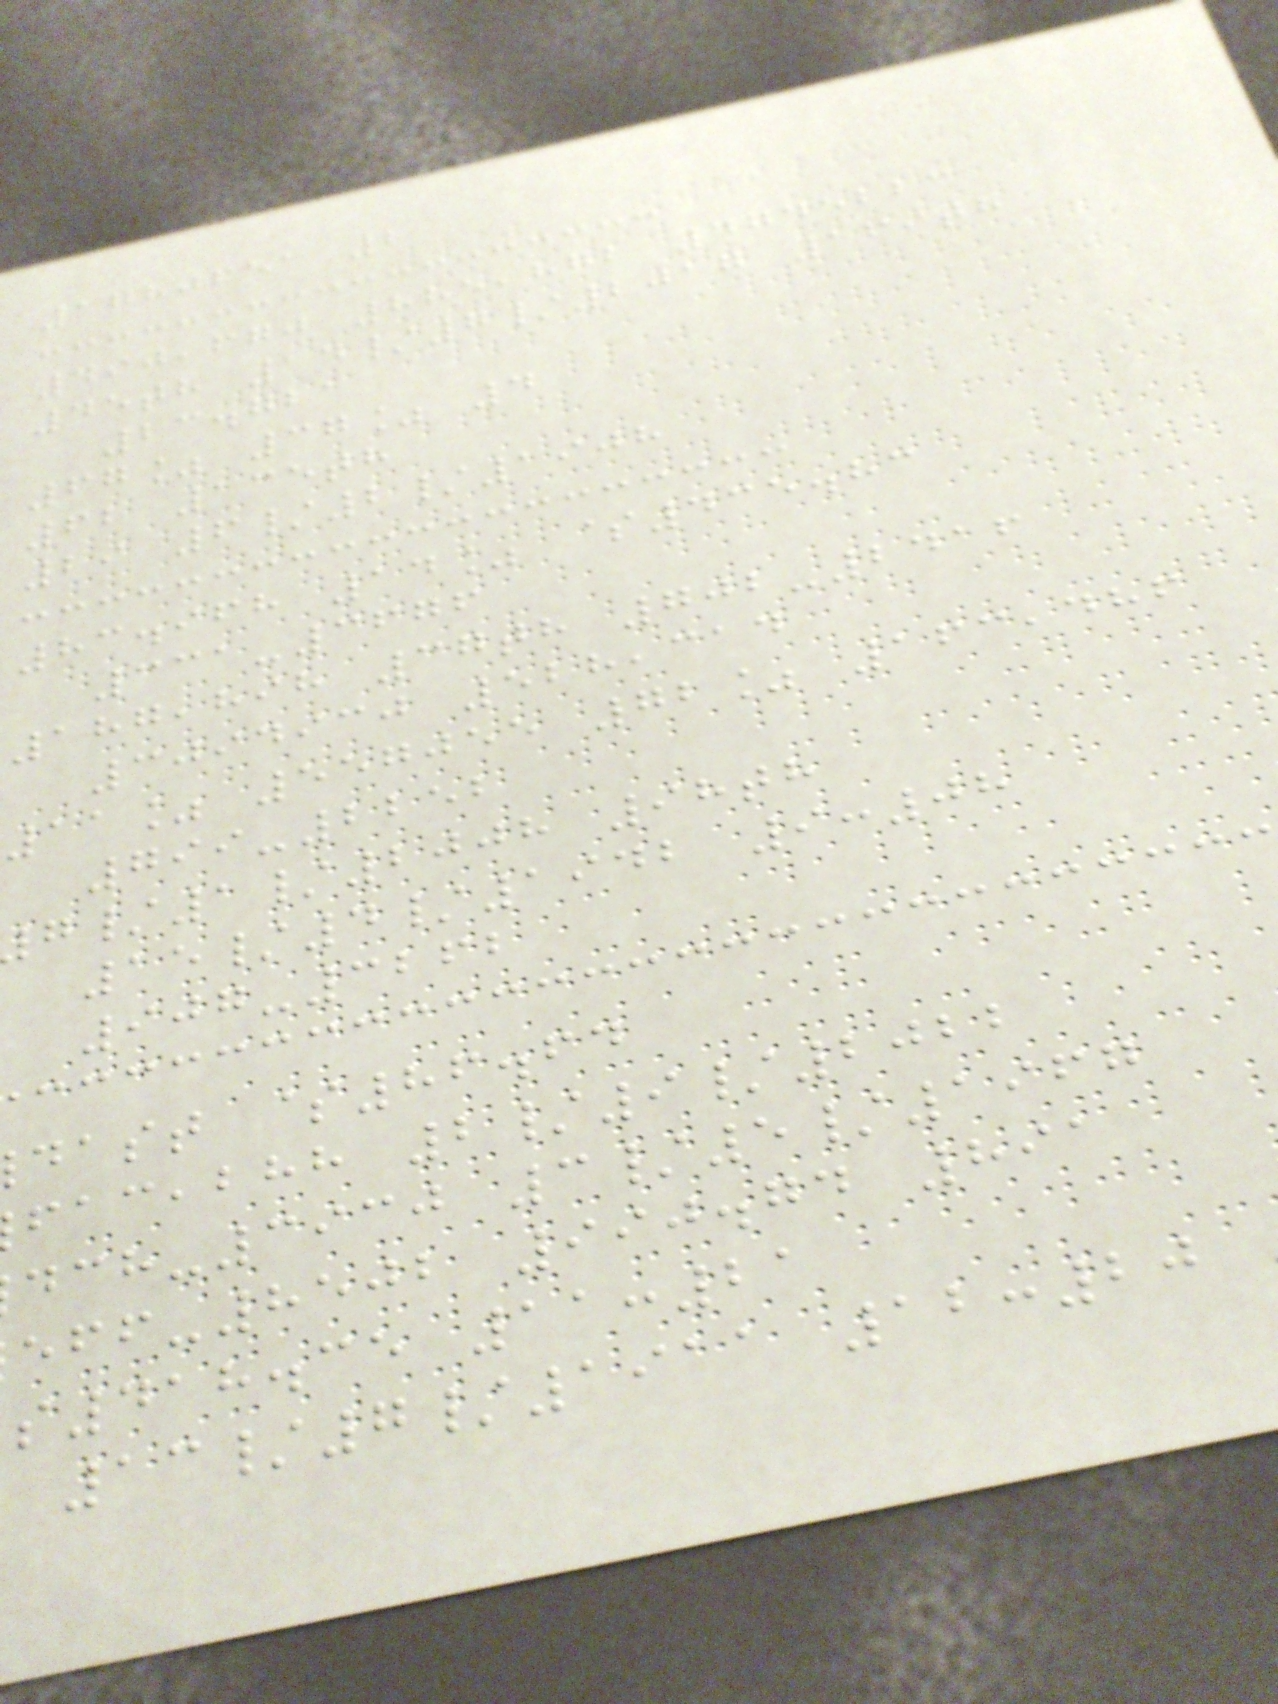1780651 2
490,670 885,872 4745223
45th 14/7/2017 169th
23.721
67% 37% 4
62 135th
29 6/2/1908
83.968 14% $435.83
331-3676
187,898 37th 702-2416
3094930 528,314
11% 557055 72% 163,486
799-2252
/1/2008 98th
15/4/1942 9:08
907-3262
dast $86.64
,bhh 2/9/2022
-3930 3/5/1967
-8502 990.74 891
418.35 11:21
13/7/1911 12:20
